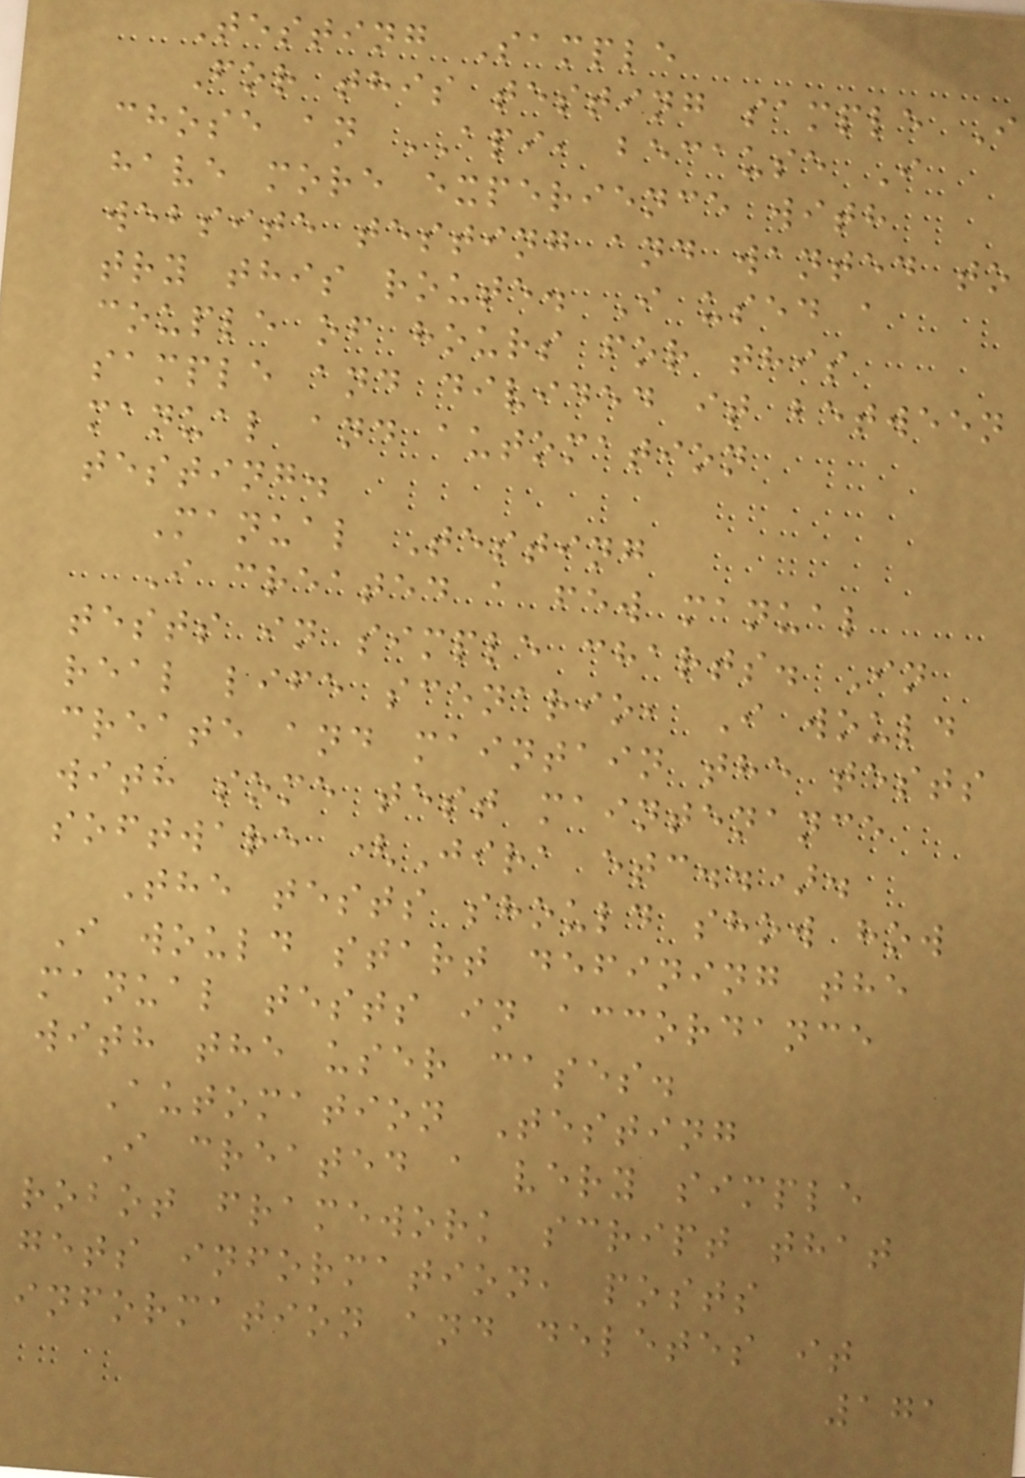Testing Sample
For this testing sample I
chose an API, because I
have more experience with
website testing and wanted to
try this route. I used a
couple of hours for this
sample and divided it between
manual and automation
testing.
Manual Testing
I created a few manual
tests in simple charts. In
real life scenario, I would
create and maintain the tests
with some test maintenance
software (Jira etc..).
The tests should show how
I would start defining the
manual tests in accordance
with the user cases.
Automation Testing
I created a very simple
robot framework script that
gets information, posts
information and deletes it
171
